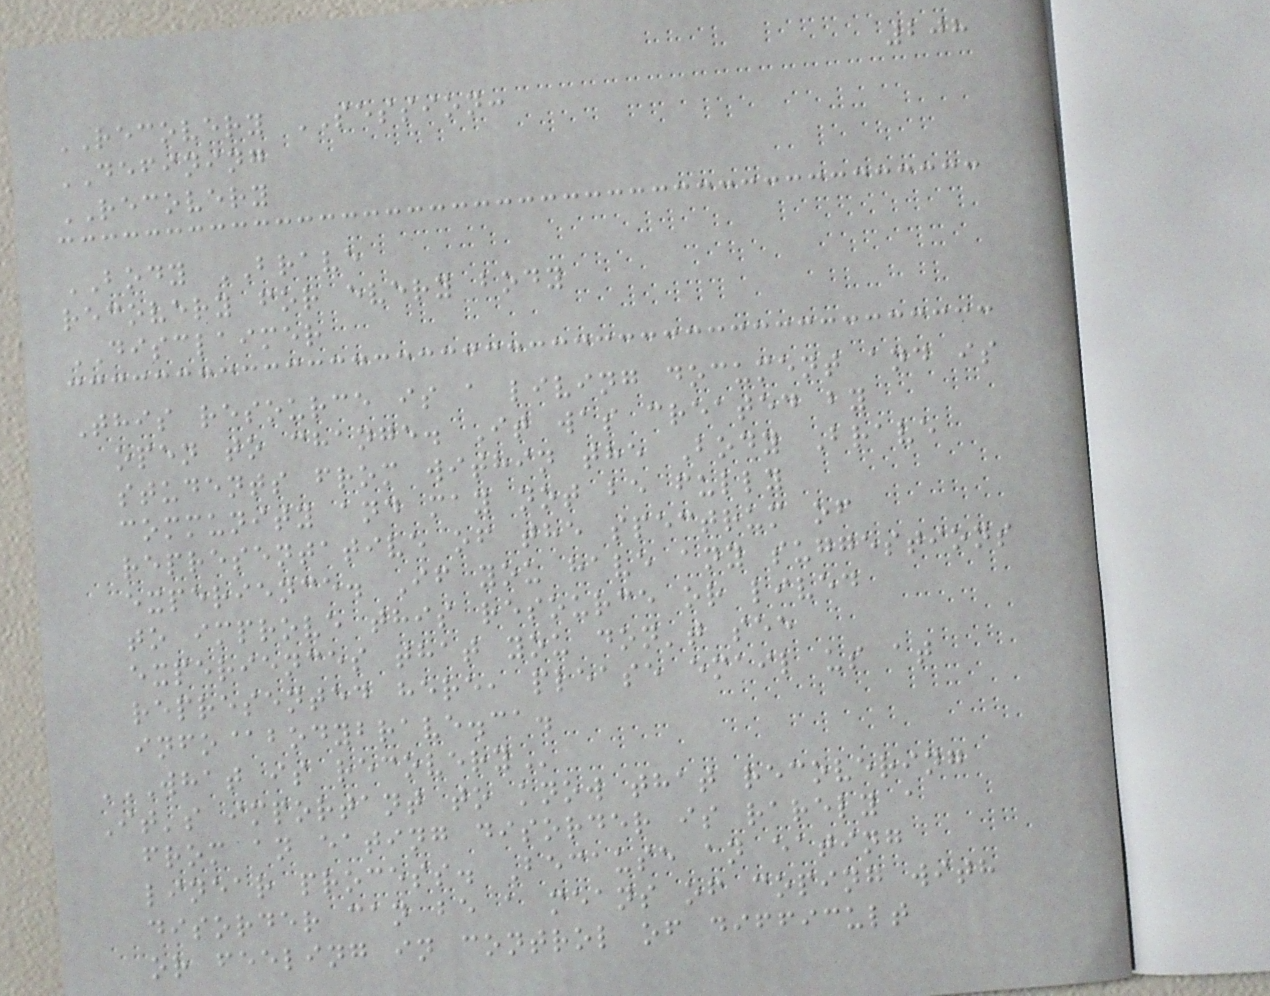208
RECOVERY SESSION:
DEFINING
RECOVERY
BODY BRAVE
recovery for every body
DISCLAIMER
This resource is a living document and is
open to change. It was created by
students from within the Body Brave
community and may not be fully
representative of the spectrum of
experience. If you have any suggestions
to improve this resource or lived
experiences that you don't see
represented here, please email us at
info@bodybrave.ca.
WHAT IS RECOVERY
It's important to know that recovering
from an eating disorder is rarely a
linear process. Because an eating
disorder can be a means of coping with
or feeling in control of difficult
